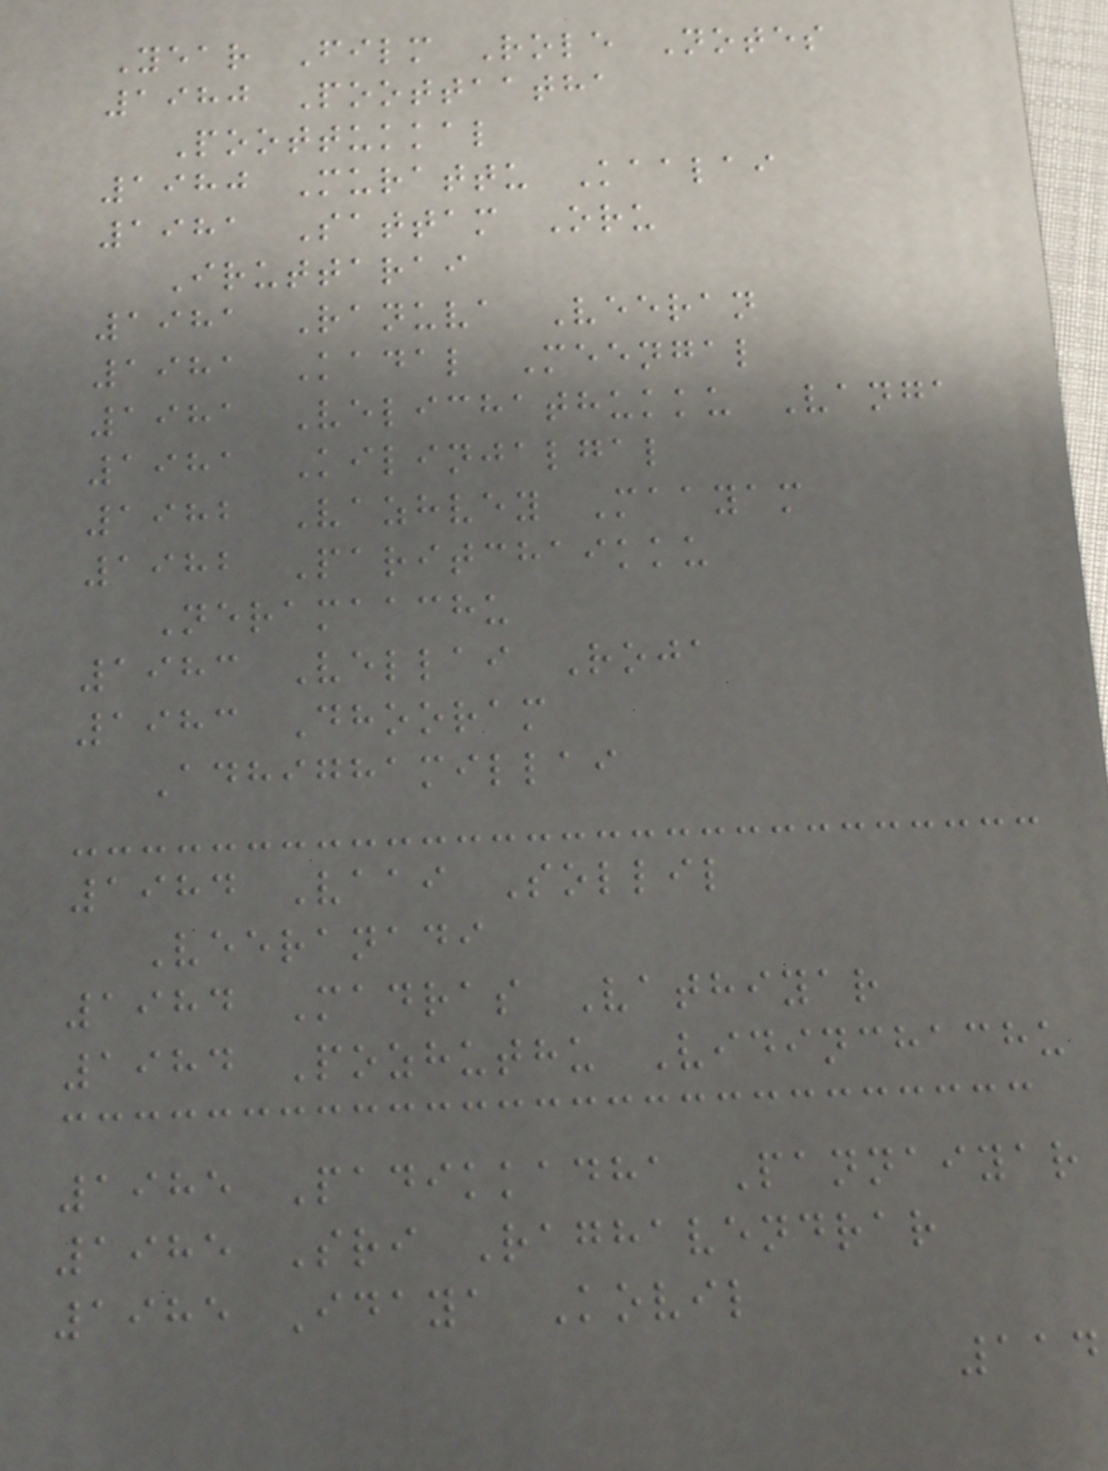Year Film Role Notes
1980 Poottaatha
Poottukkal
1980 Murattu Kaalai
1981 Sattam Oru
Iruttarai
1981 Ranuva Veeran
1981 Kadal Meengal
1981 Velichathukku Vanga
1981 Kilinjalgal
1982 Vazhvey Maayam
1982 Paritchaikku
Neramaachu
1983 Vellai Roja
1983 Dhooram
Adhighamillai
1984 Vaai Sollil
Veeranadi
1984 Madras Vathiyar
1984 Pozhuthu Vidinchachu
1985 Padikkadha Pannaiyar
1985 Sri Raghavendrar
1985 Idaya Kovil
114
